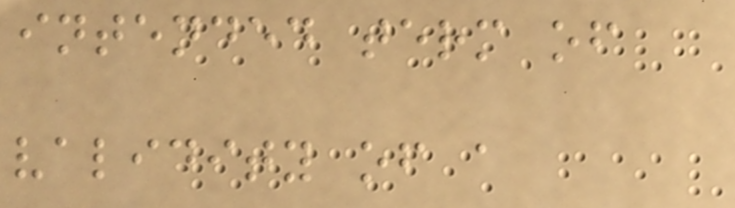intended term of
validity of a
